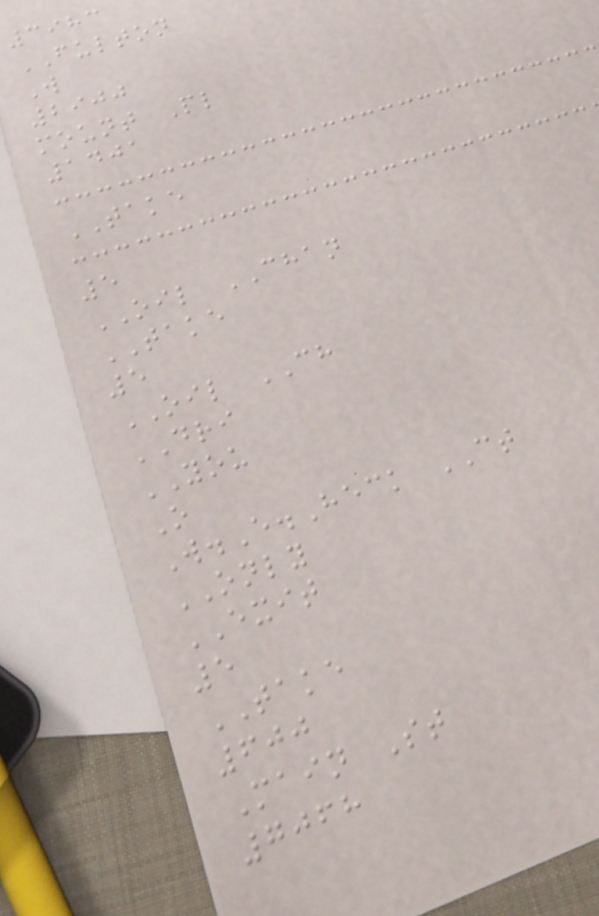3983
FULTON
W
2900
mount Pl
1401
TAKE
5
OIL CHAN
TAKE
5
OIL CH
DRI
YOU
O
W.E.Heck CT
ONLY
EXIT
5
TAKE
600
Main St
7068
